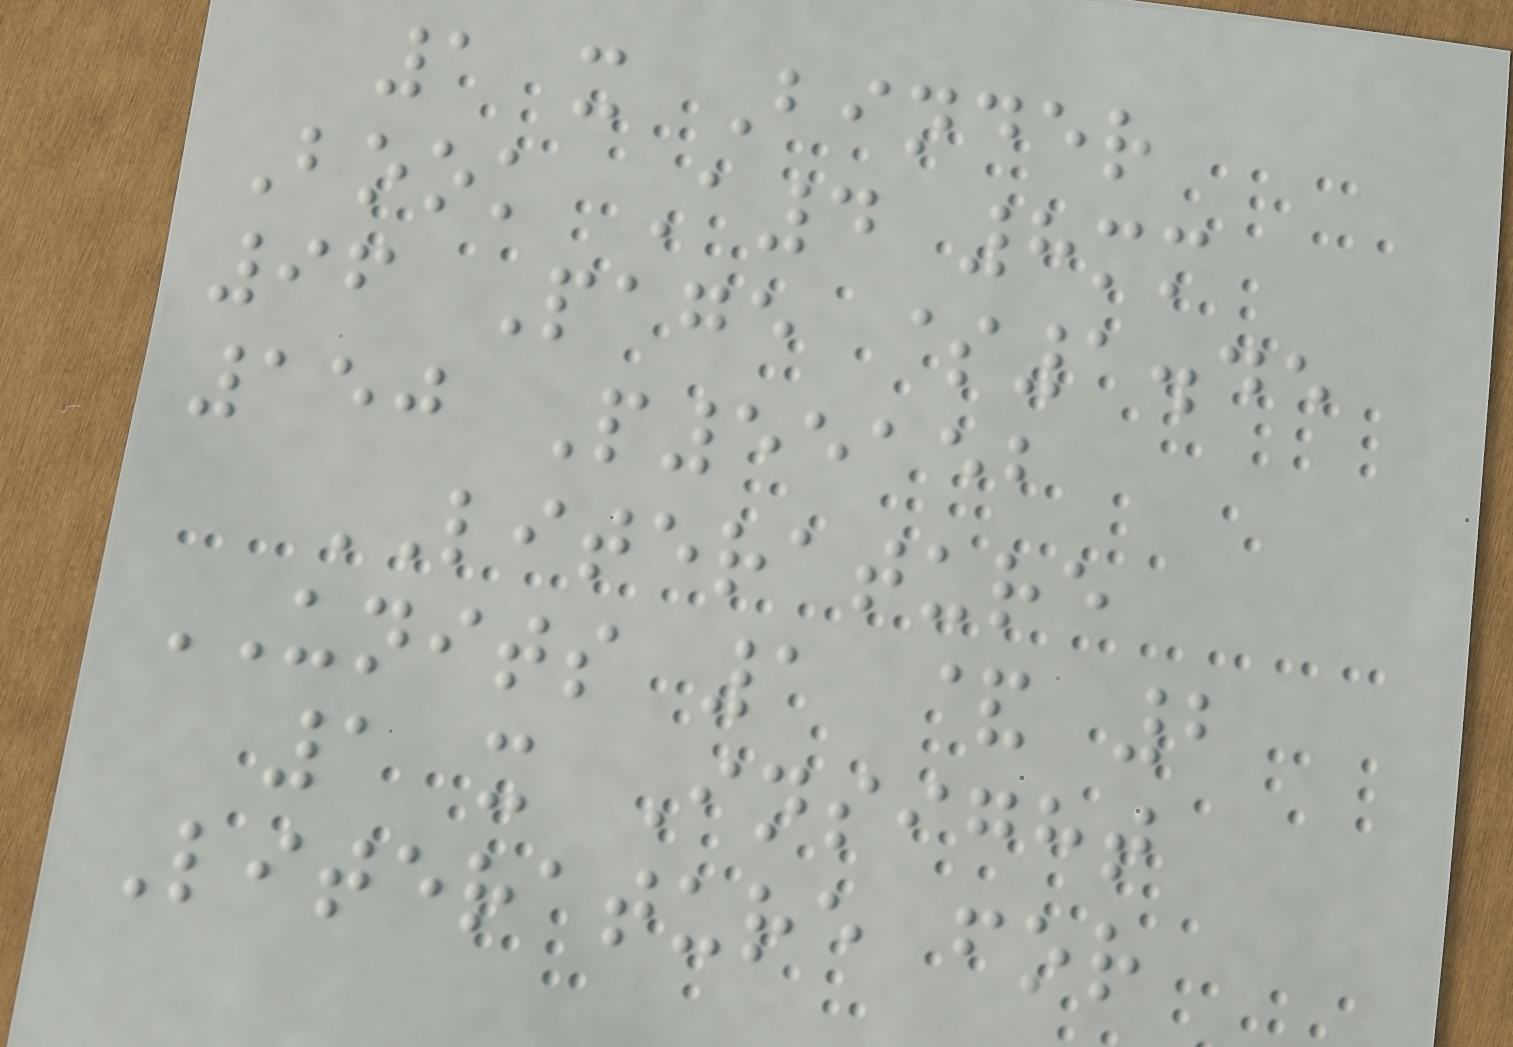1 x Binder
Book A4 8mm
96 Page $1.45
150 P55152
LITERATURE
UNITS 1 & 2
1 x Insight
Literature for
